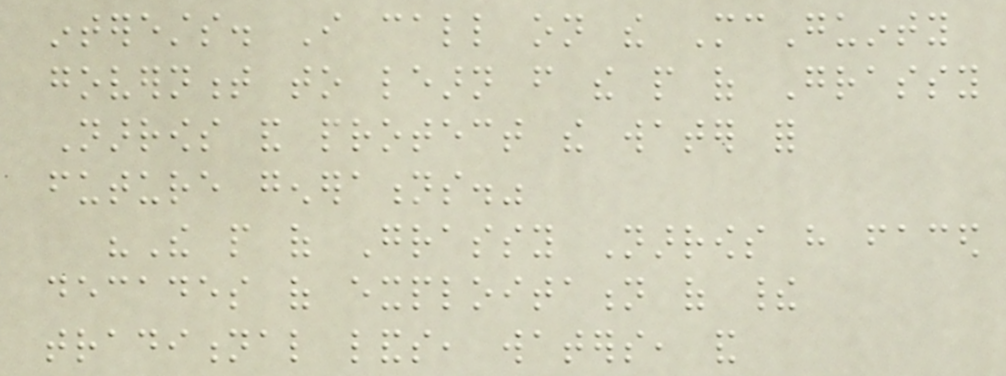interests. I call on the McGuinty
government to learn from the people of Grassy
Narrows and protect the water for
future generations."
"The people of Grassy Narrows have faced
decades of exploitation of their
traditional lands, waters, and
